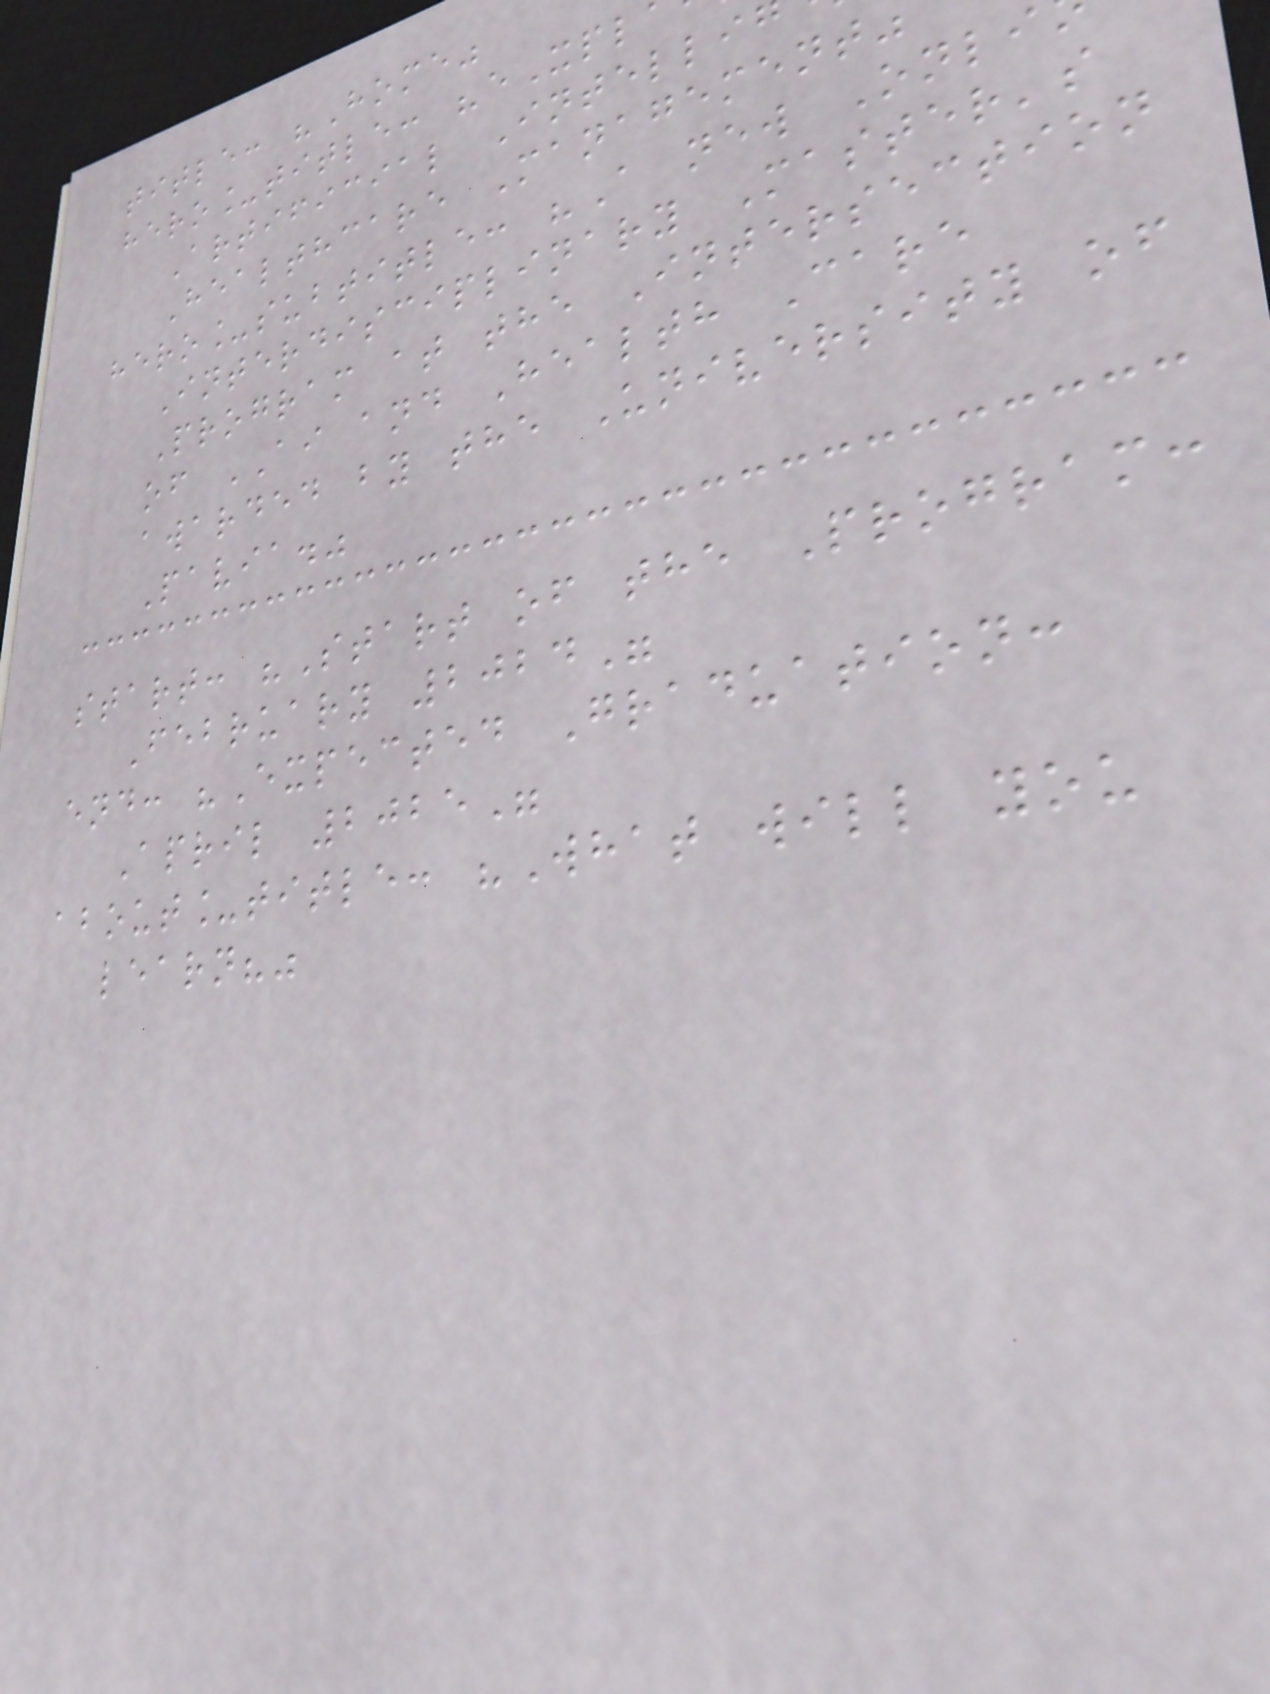title: "Home"
hero_title: "eXpl
Artificial Intelli
Healthcare Management"
hero_subtitle: "A new Onli
Interdisciplinary Master's
Program at the Intersection
of AI and Health Care
awarded by the University of
Pavia."
start: "Start of the Program:
February 2024"
end: "Expected Graduation:
April 2025"
about_title: "What will you
learn?"
